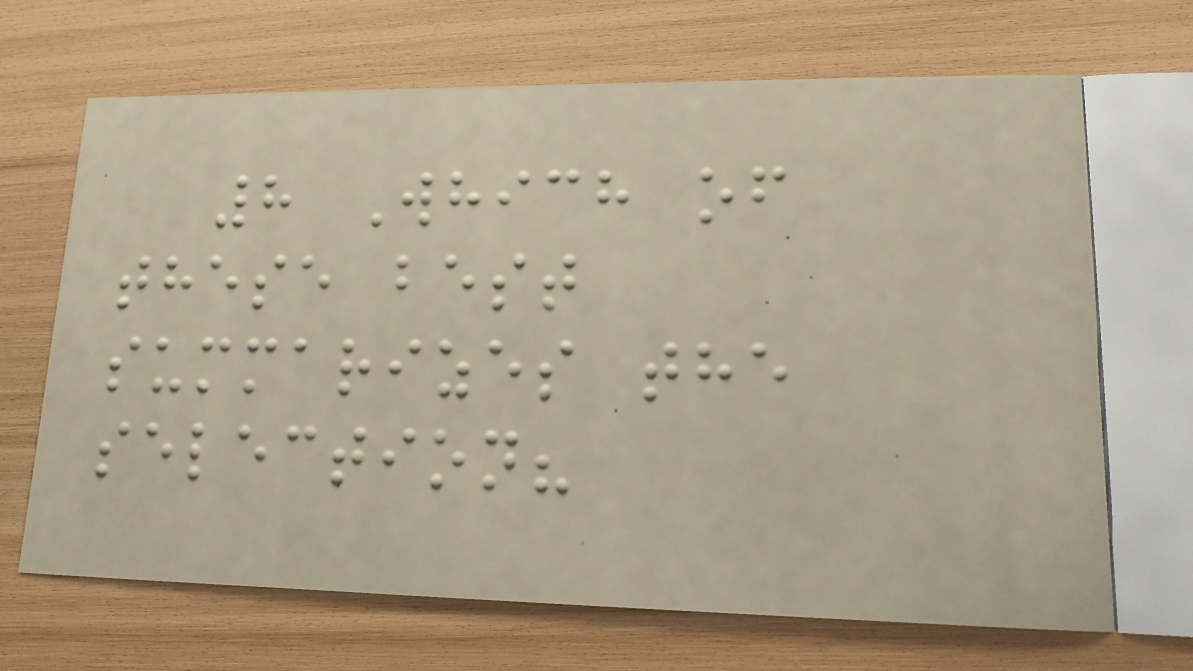8 Which of
these best
summarizes the
selection?
